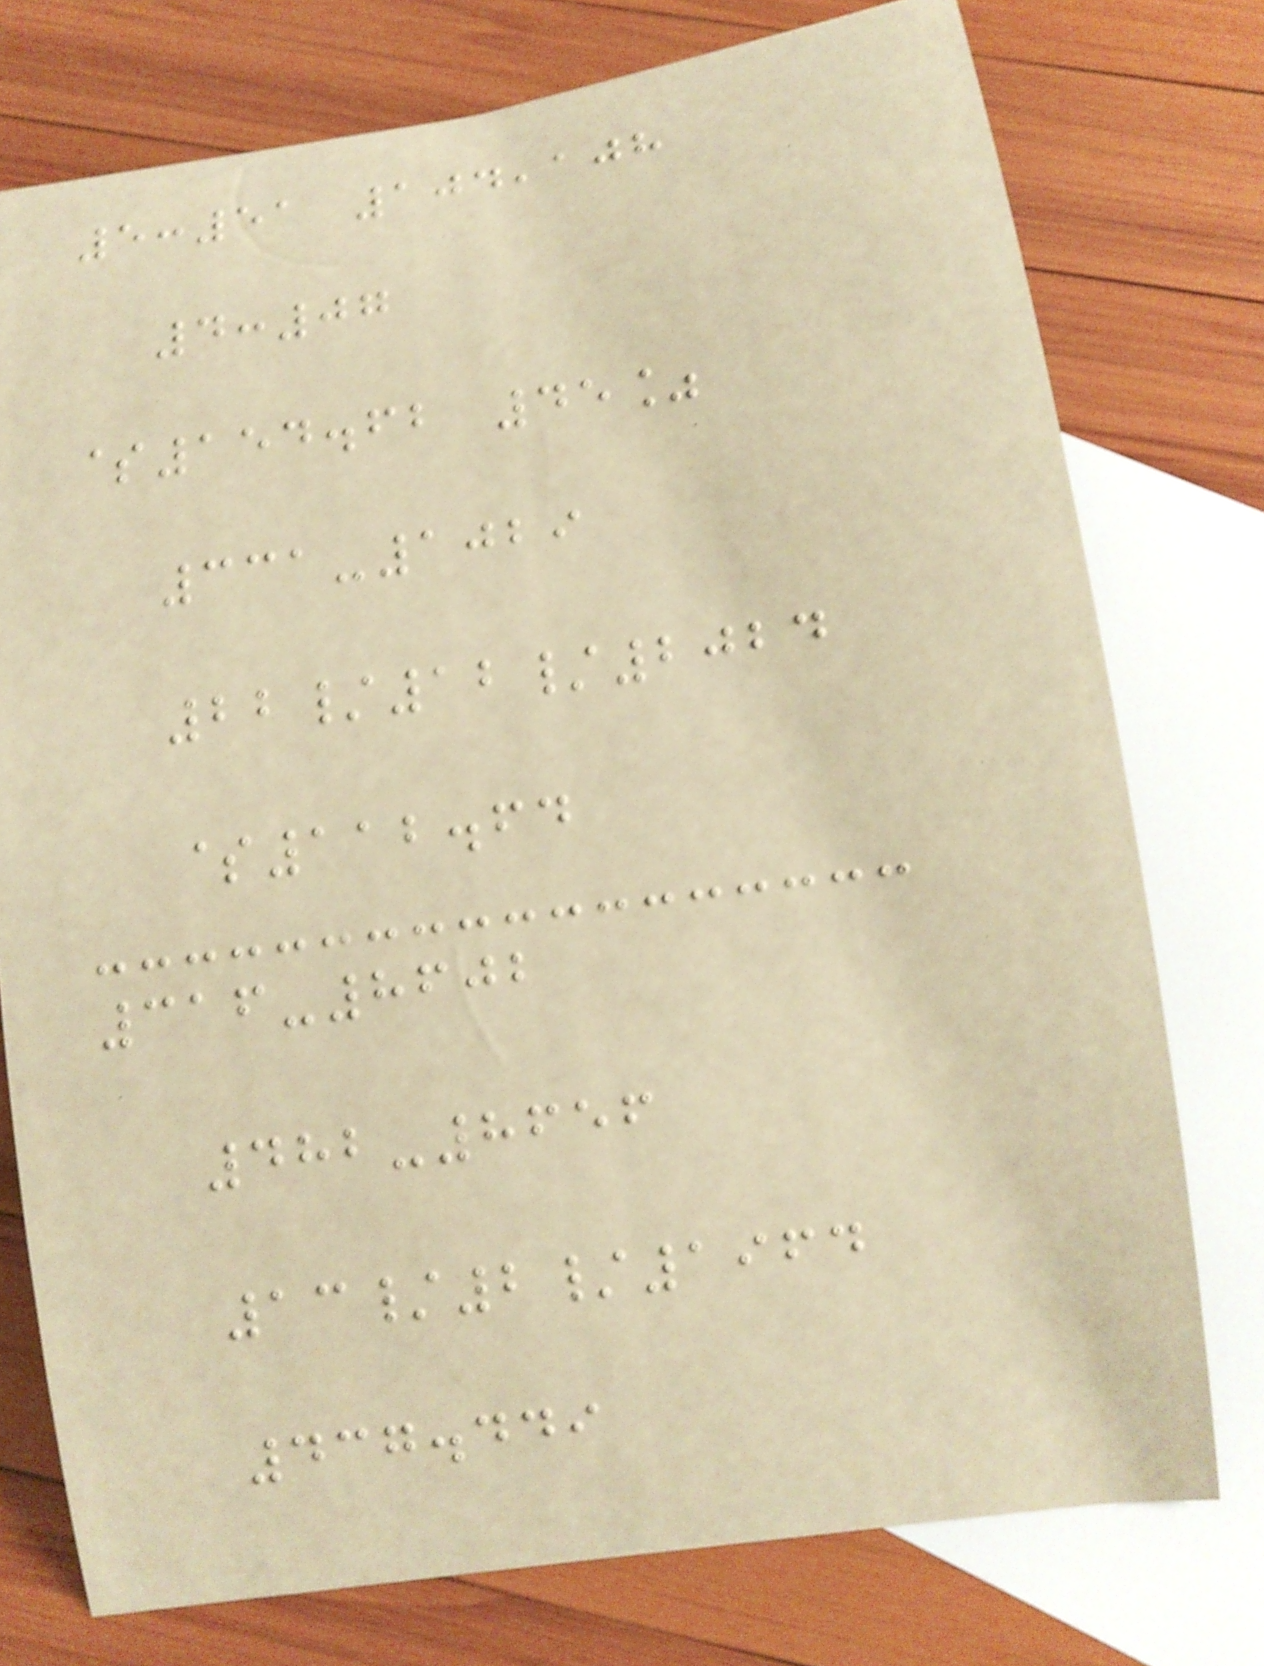5:51 104,108
4:07
$154.62 45%
331-1029
22/12/2024
$112.64
316-8602
482-8656
13/2/1964
437.449
